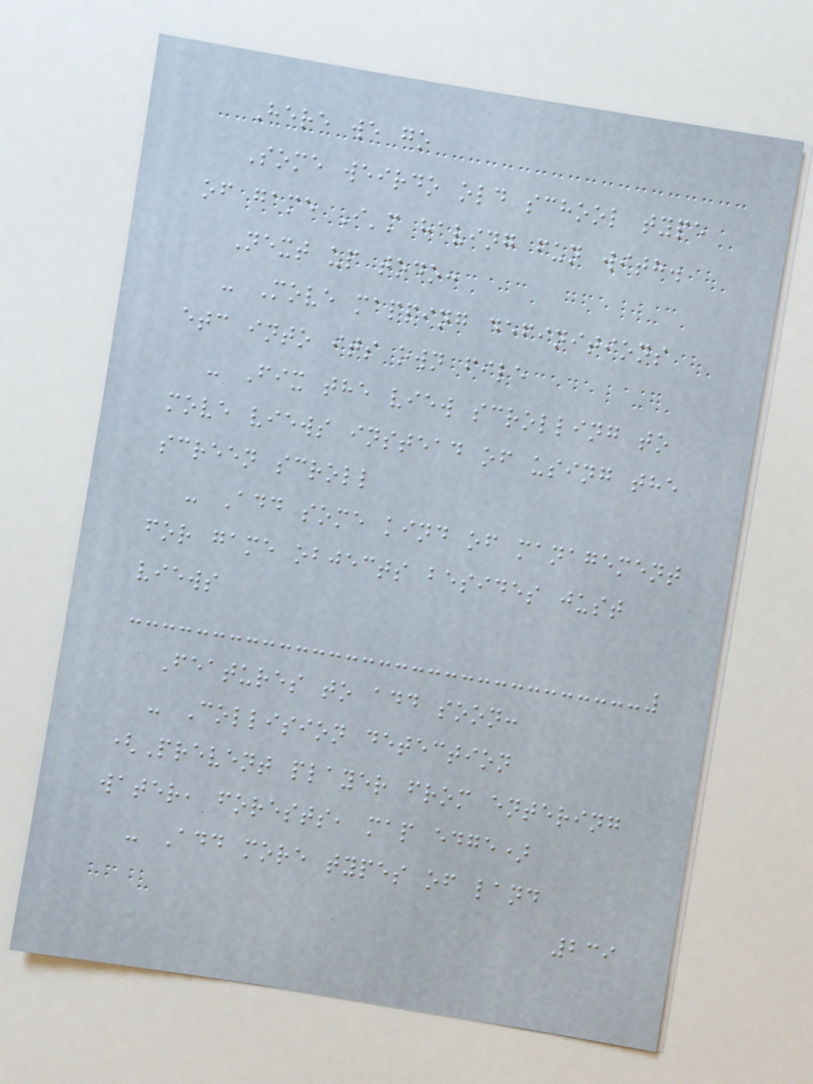Here we go
Some weirdo old school type
of game I'm having fun with.
Next up todo:
- Move mapping definitions
etc into its own file
- Fix the view scrolling to
move views instead of using the
screen scroll
- Add some kind of management
for game objects besides just
views
Features to add soon:
- Collision detection
(Prevent player from entering
water, forests, map edge)
- Add more types of land
239
